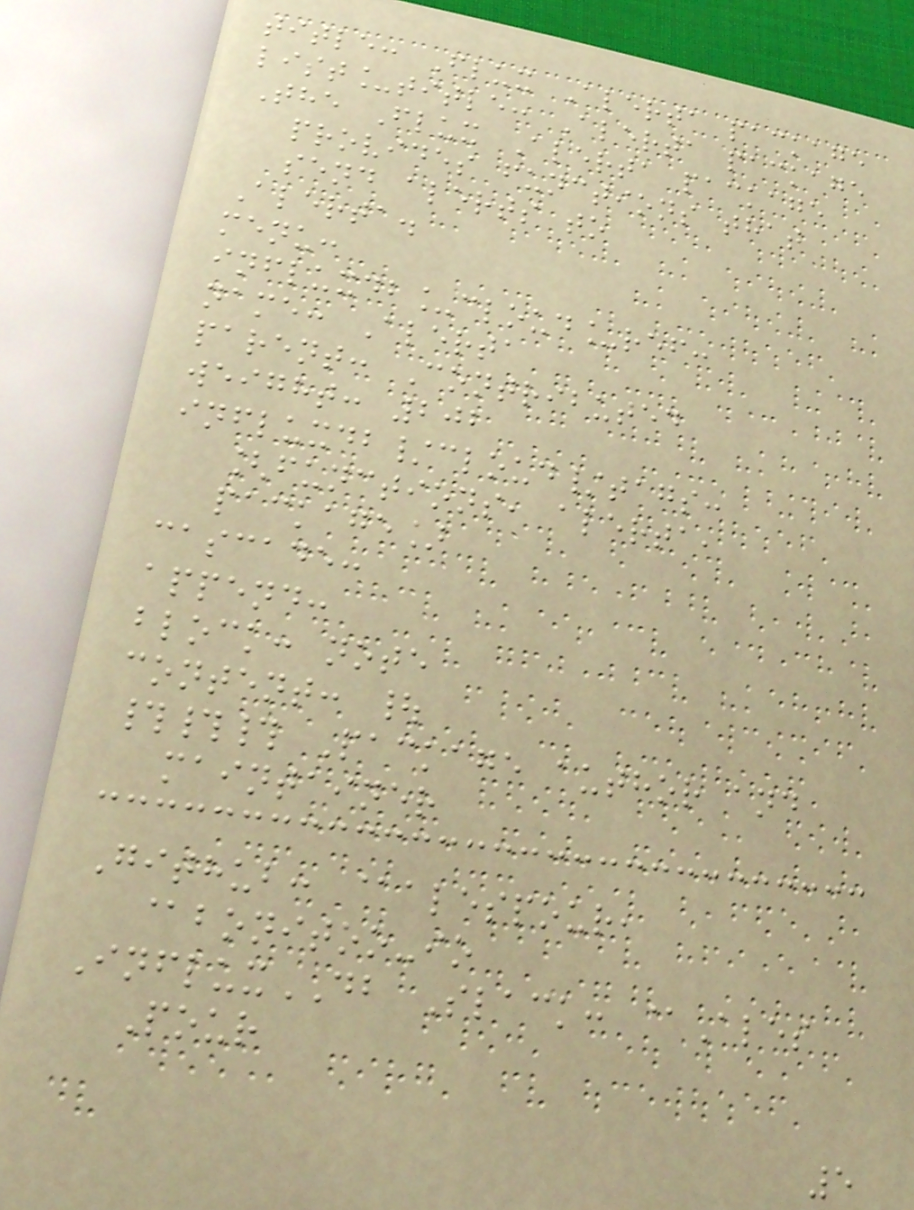title: Flux Alerta package
list_title: Alerta package
The Flux Alerta package
provides functions that
send alerts to
Alerta.
menu:
influxdb_cloud_ref:
name: Alerta
parent: Contributed
weight: 202
influxdb/cloud/tags:
[functions, alerta,
package]
cascade:
append:
block: note
content: |
### Package author and
maintainer
Github: @alespour,
@bonitoo-io
InfluxDB Slack: @Ales
Pour
5
